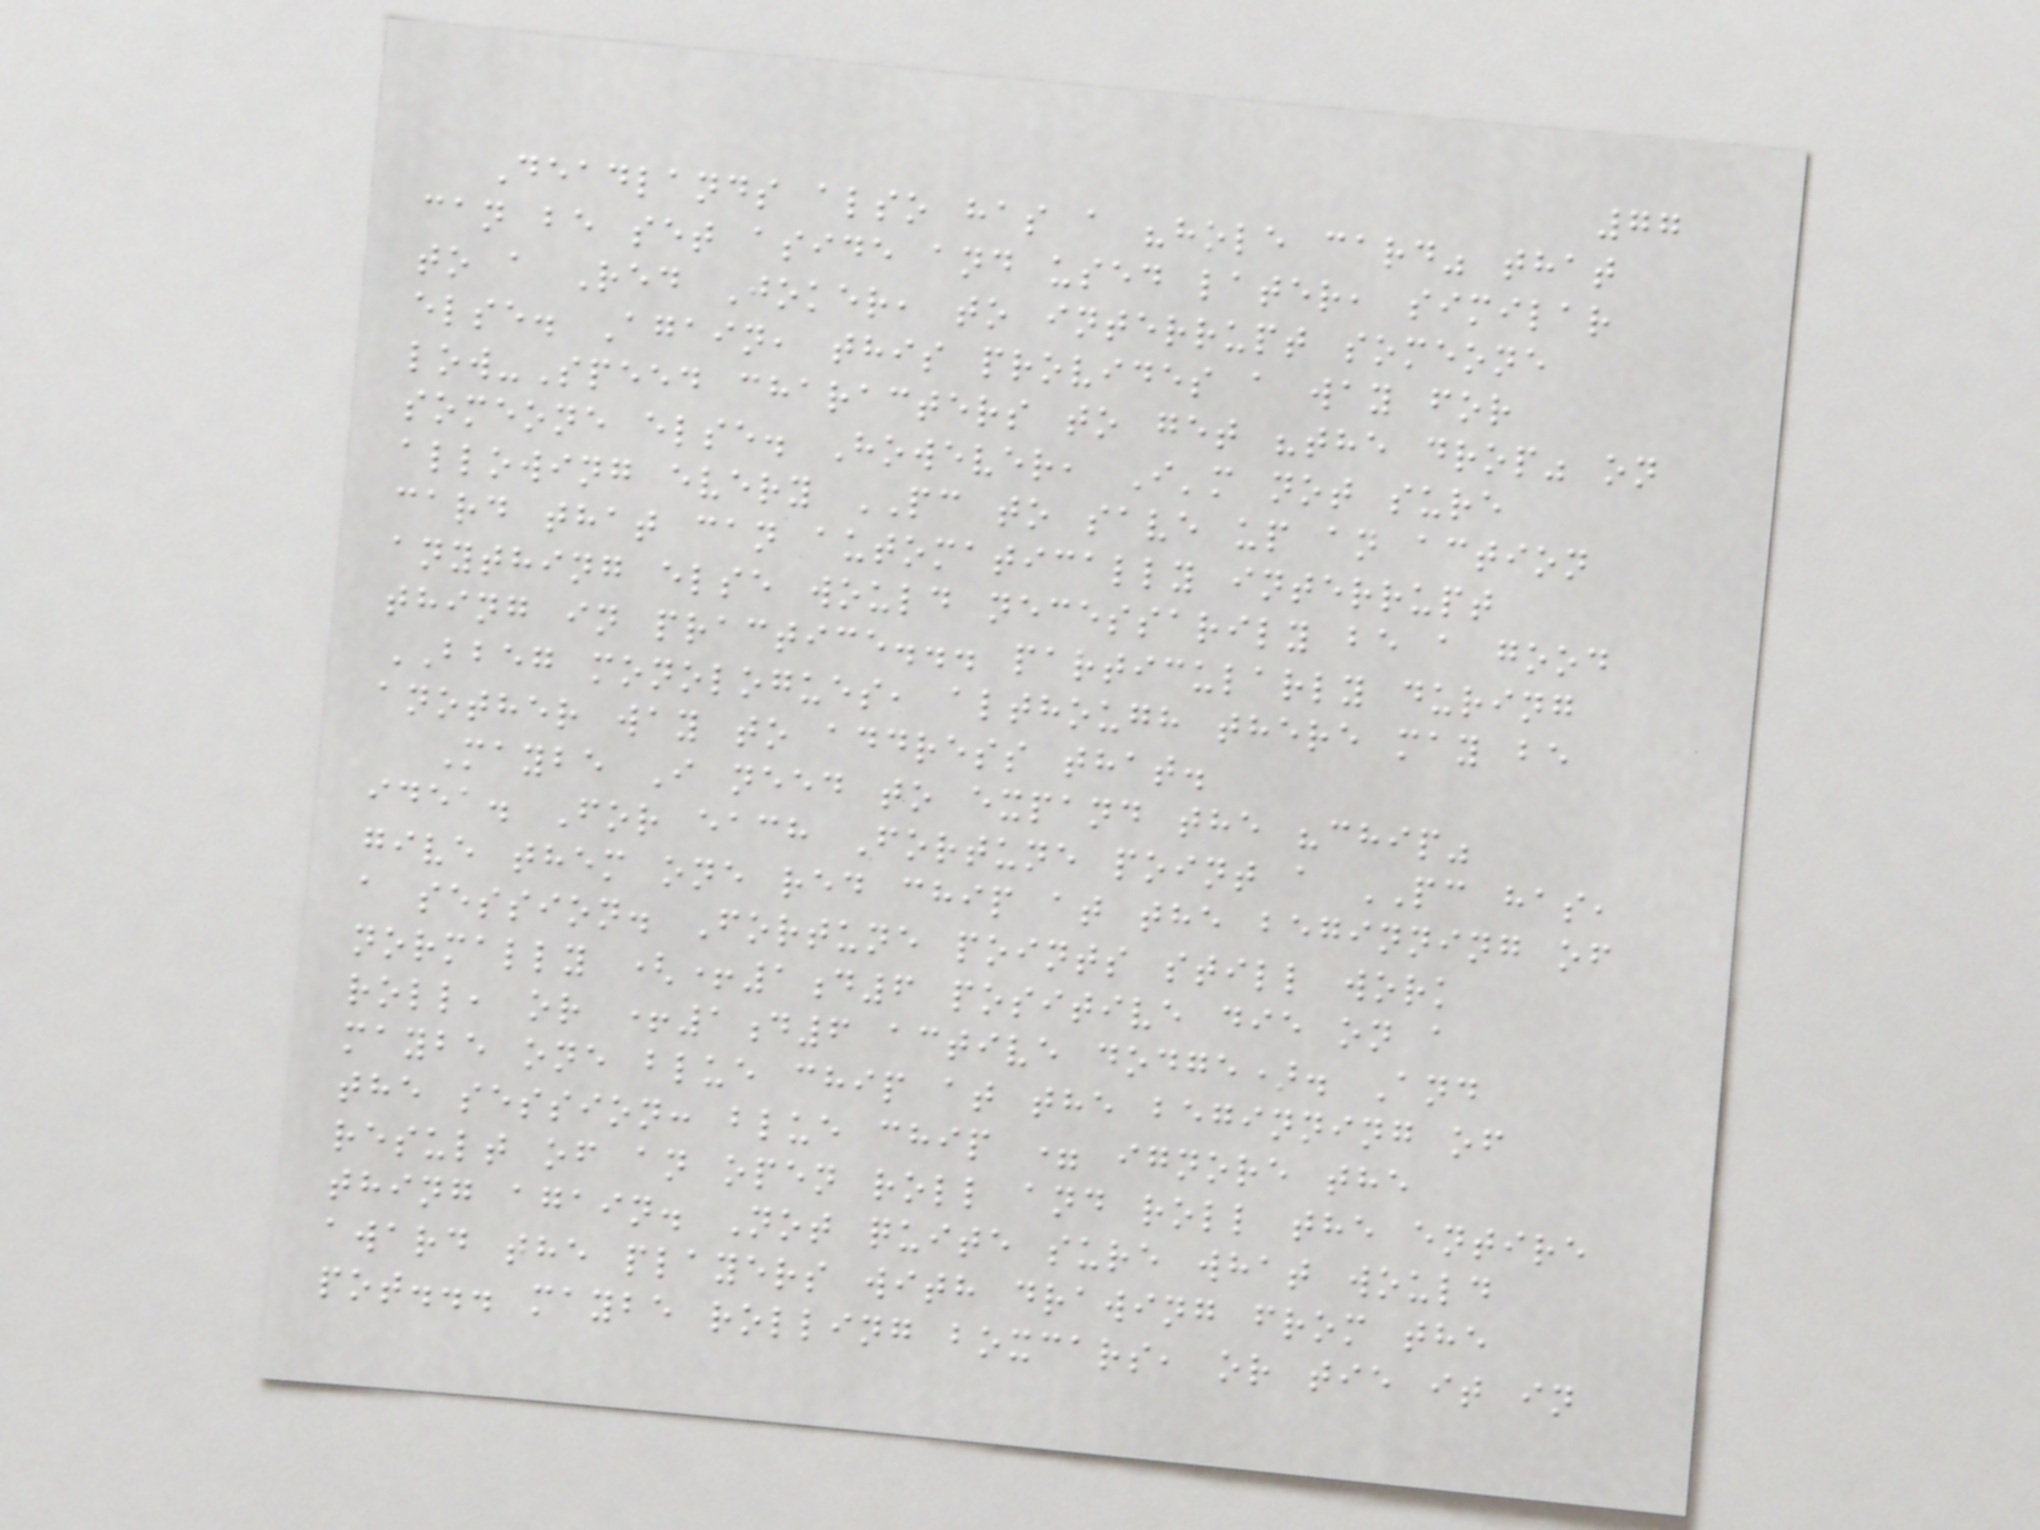77
Deadlands also has a "hole card" that
can be set aside and used later, similar
to a Red Joker, to interrupt someone
else. Again, this provides a way for
low-Speed characters to get "the drop" on
someone else. However, I'm not sure
allowing every PC to save up an action
card that can automatically interrupt
anything else would necessarily be a good
thing in practice... particularly during
BBEG monologues, although there may be
another way to address that.
Maybe I need to expand the "chip"
idea. For each Fortune point a PC has,
give them one red chip at the beginning of
a session. Fortune points still work
normally (+1d6 positive die on a
roll, or +1d6 active dodge). And
maybe one blue chip at the beginning of
the session: blue chip = ignore the
result of an open roll and roll the entire
thing again. Not quite sure what would
award the players with drawing from the
pot... maybe rolling boxcars, or tie it in
